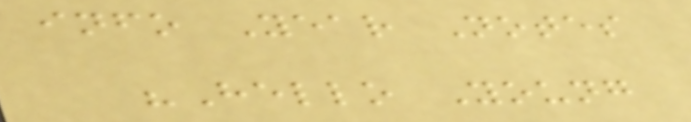info Year Notes
"Hello Young
